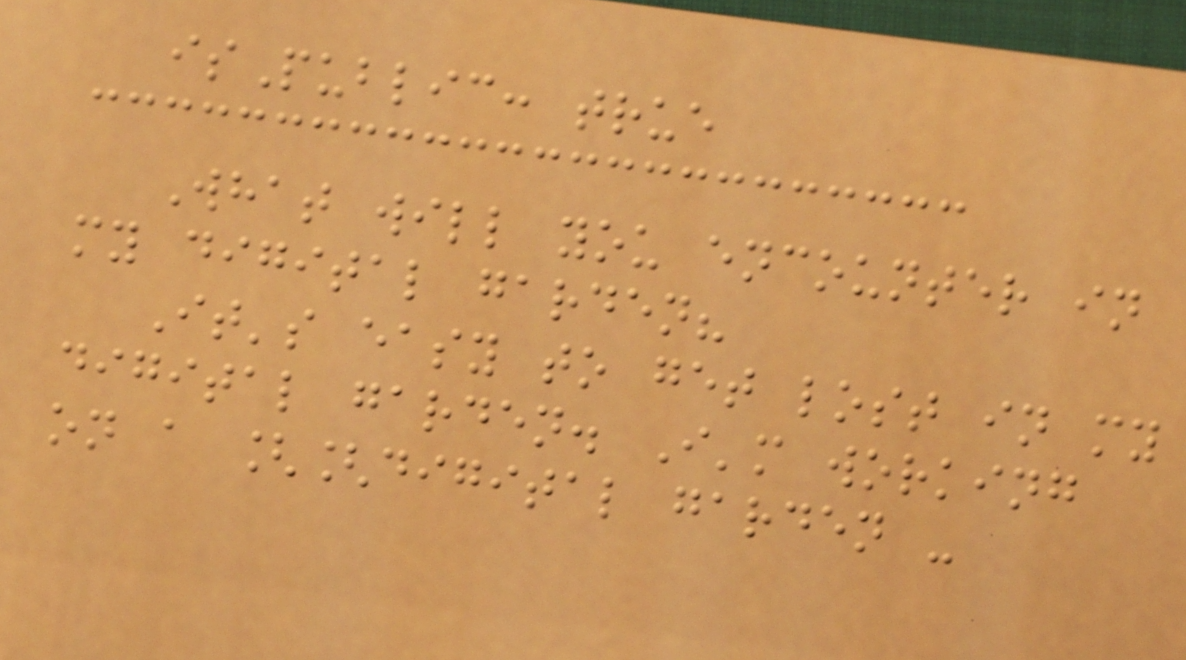isPublic: true
What will you encounter in
my digital garden?
It's easy to get lost in my
digital garden. I'm working
on a [[digital garden -
